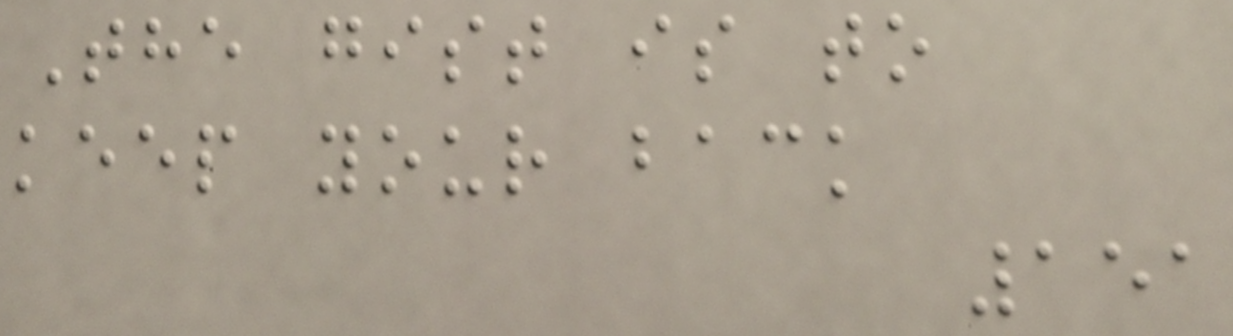The gist is to
keep your back
151
